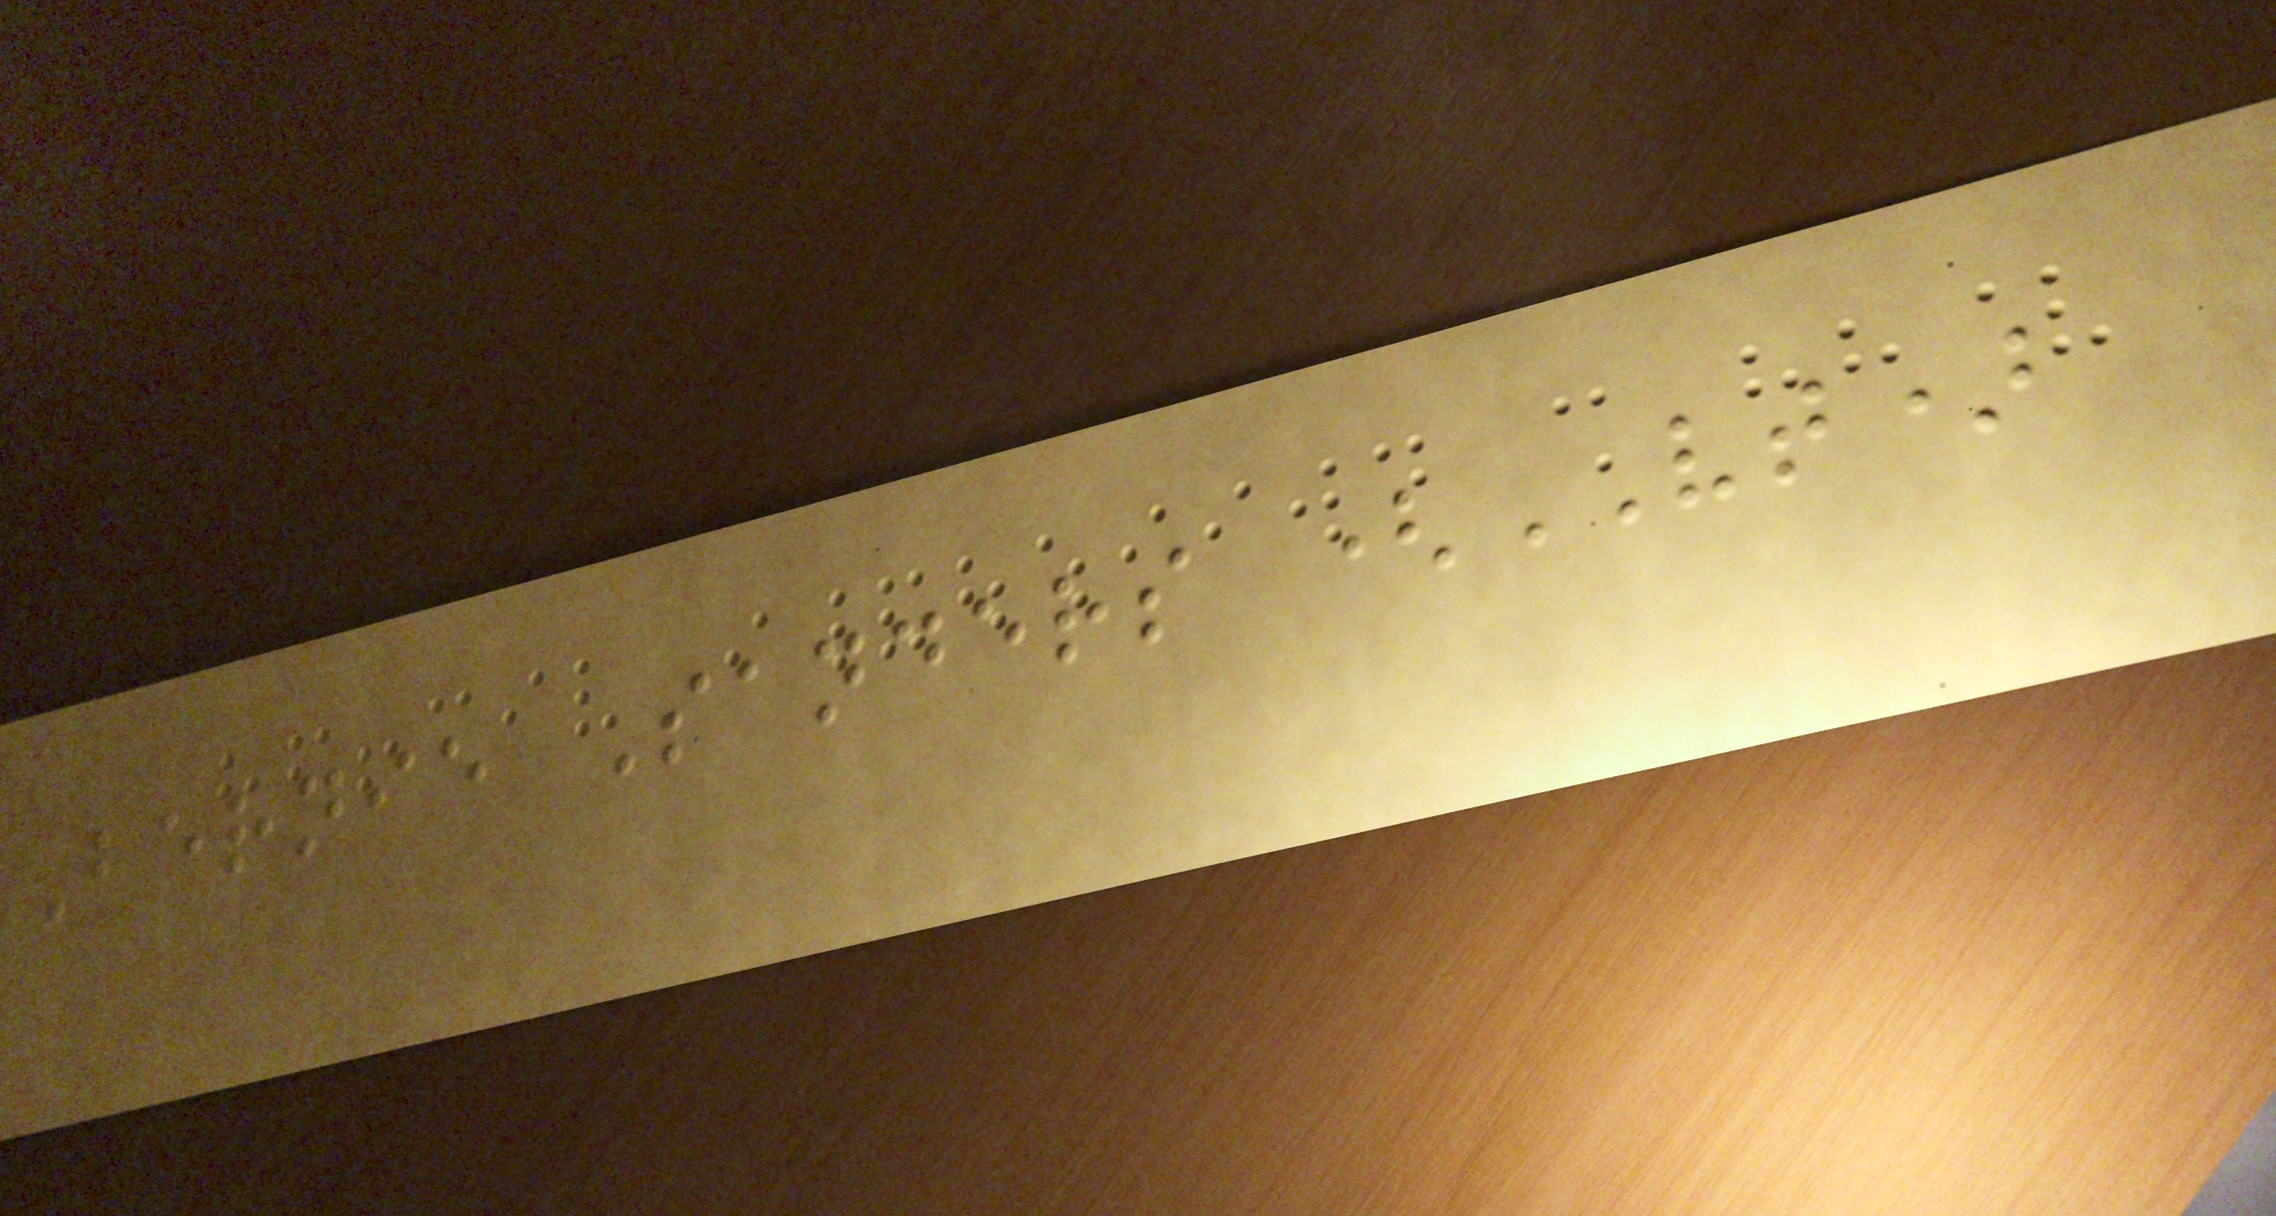Bernie Sanders (VT)
